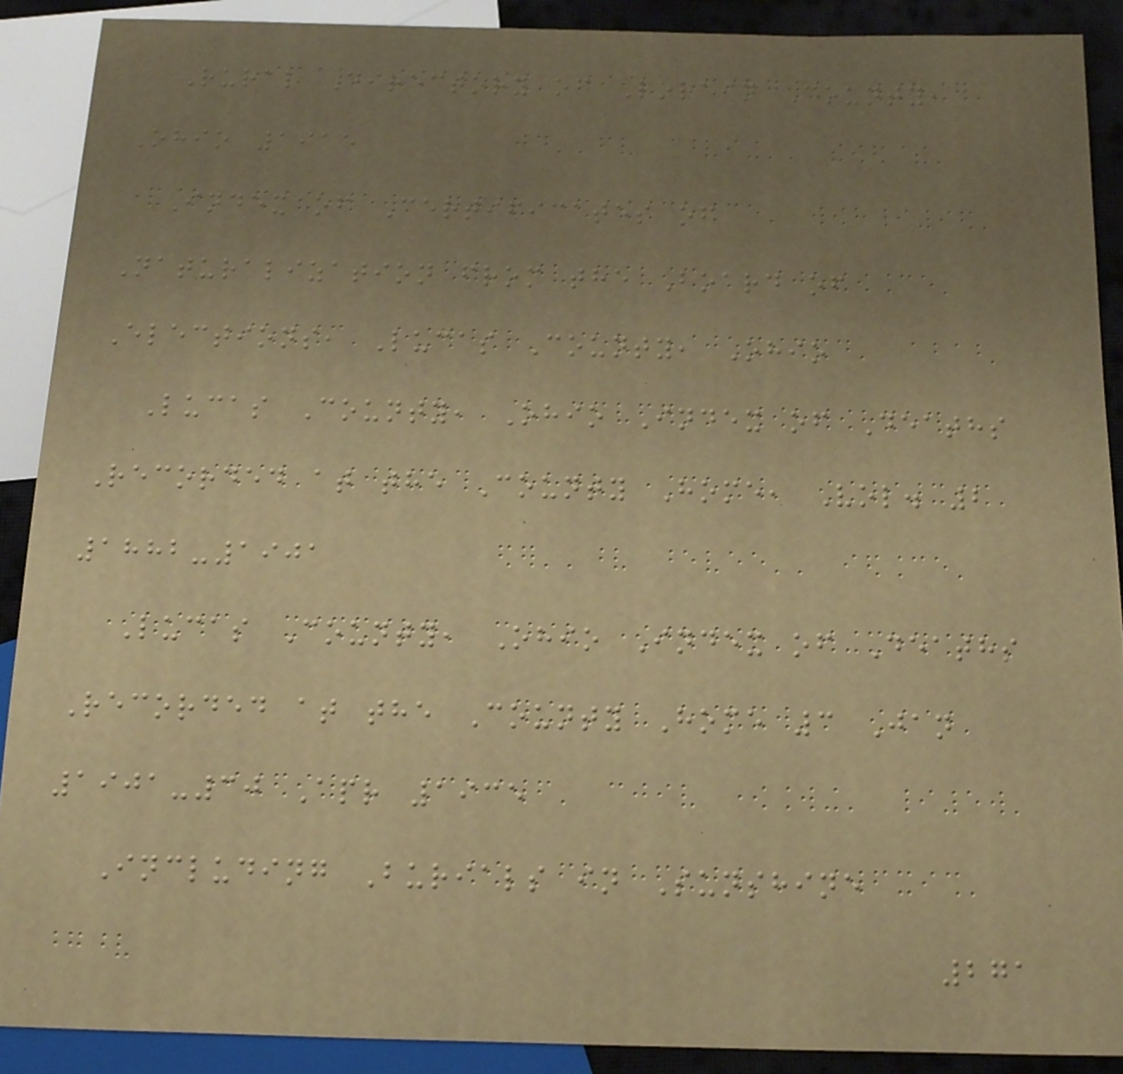Rural Directory of Lorain County,
Ohio 1915
Index of Certificates of
Naturalization from the Board of
Elections, Lucas County, Ohio
Lucas County, Ohio Index of Deaths
Recorded at the County Home, Vol. 2
1882-1901
Lucas County, Ohio Index of Deaths
Recorded at the County Home 3 Jan
1901-30 Apr 1935
Including Burials in Sunshine
271
